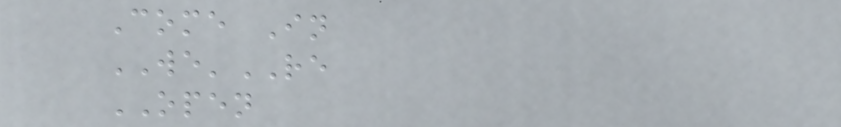Come In
WE'RE
OPEN
